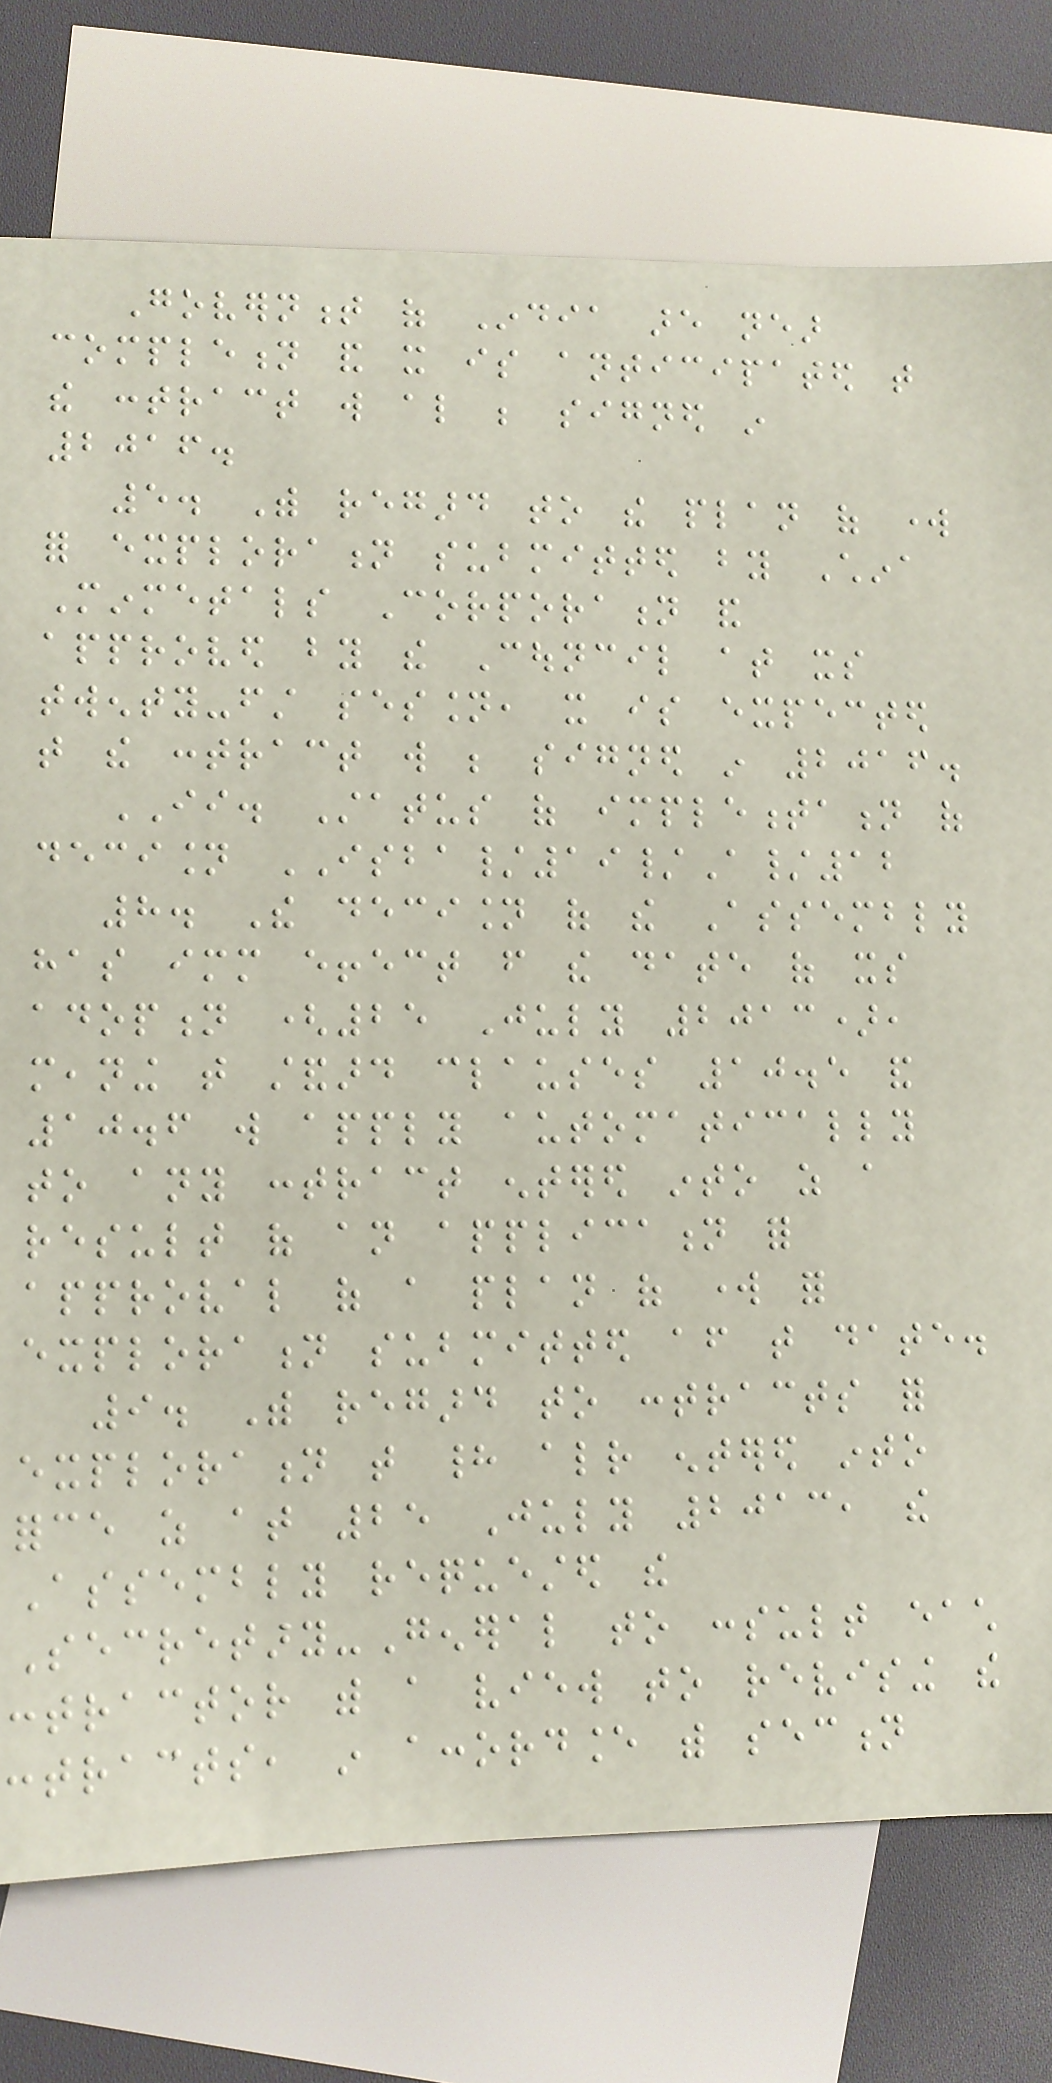Government of India are near
completion and it is anticipated that
the contract will also be signed in
2016.
5. With regard to the plan of work
for exploration submitted by China
Minmetals Corporation and
approved by the Council at its
twenty-first session, it is expected
that the contract will be signed in 2016.
II. Status of implementation of
decision ISBA/19/A/12
8. The decision of the Assembly
has immediate effect from the date of its
adoption (25 July 2013),
meaning that standard clauses 10.5 and
10.6 will apply automatically
to any contract entered into as a
result of an application for
approval of a plan of work for
exploration submitted after that date.
9. With regard to contracts for
exploration that had already entered into
force as at 25 July 2013, the
Assembly requested the
Secretary-General to consult each
contractor with a view to revising the
contracts, in accordance with section
